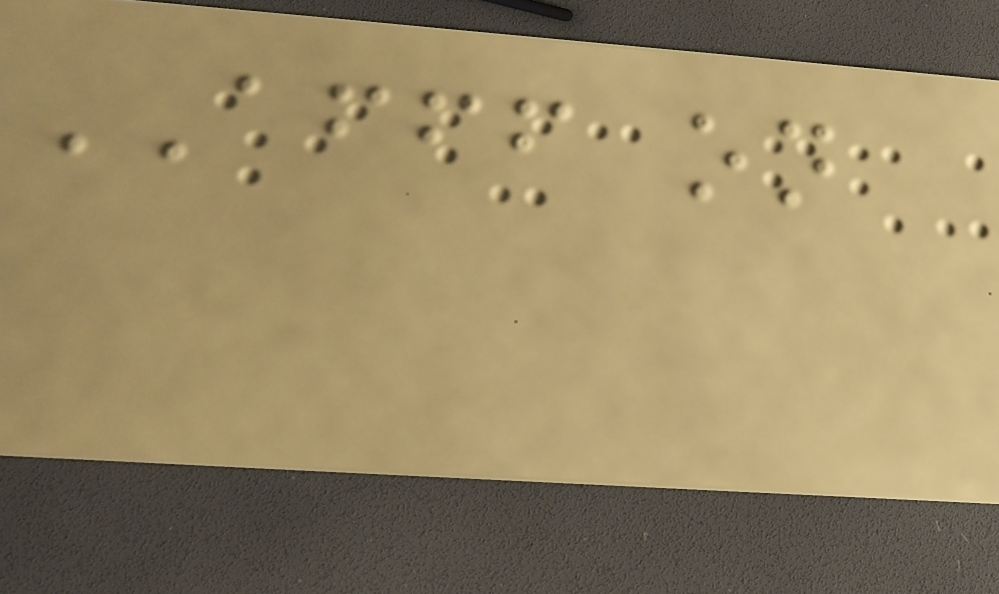AFFF on
